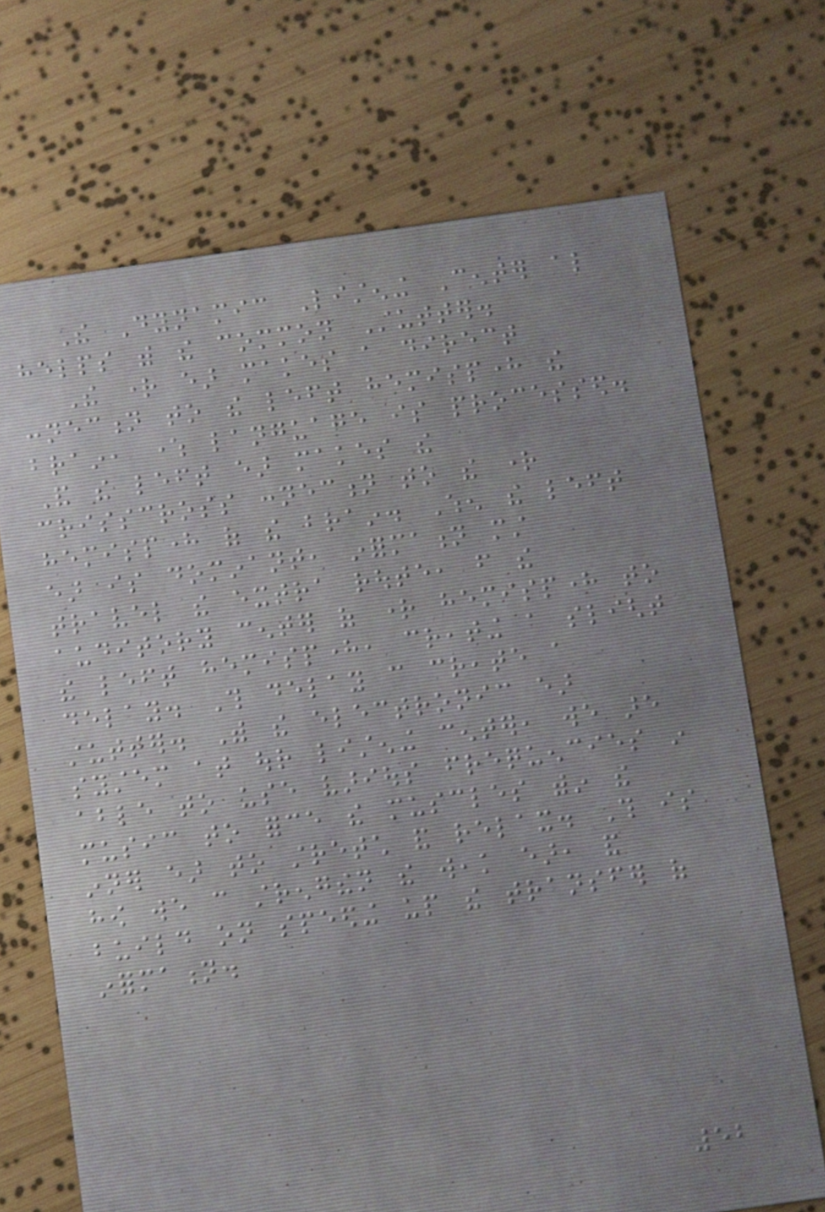The Dynamic Listening Center also
helps with the common Stutter.
The right ear makes a direct
connection to the left hemisphere the
brain, where language is processed.
And the left ear makes the
crisscross connection to the right
hemisphere of the brain. When the left
ear is dominant, information must
travel the extra route, from the
auditory center of right hemisphere to
the left hemisphere, creating a slight
delay. This delay can create a
stutter. With the electronic ear
system at our listening center, we are
able to use various frequencies in
music to force the muscles within the
inner ear to stretch and relax. This is
how we can strengthen the weak ear, and
build on speeding up the transfer of
information.
52
